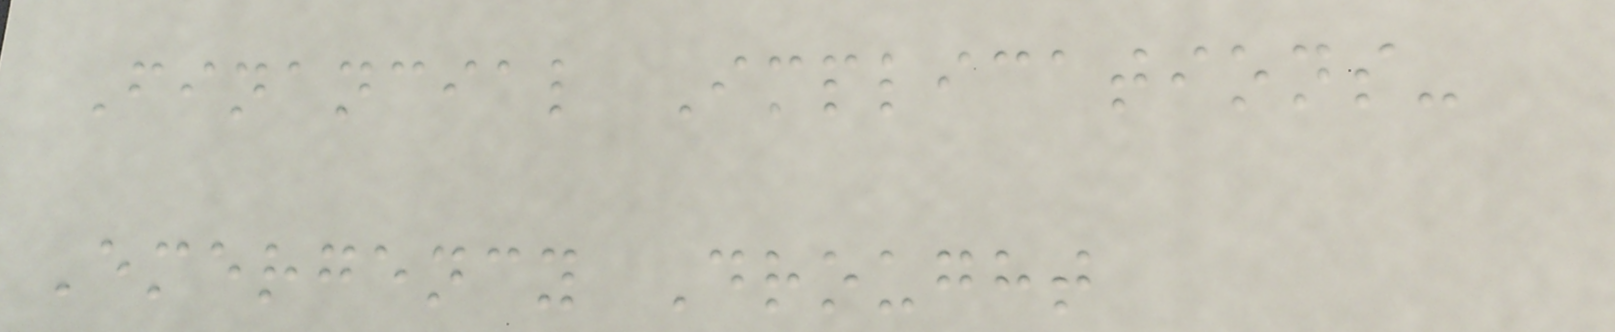Financial Implications-
Emergency Drought
